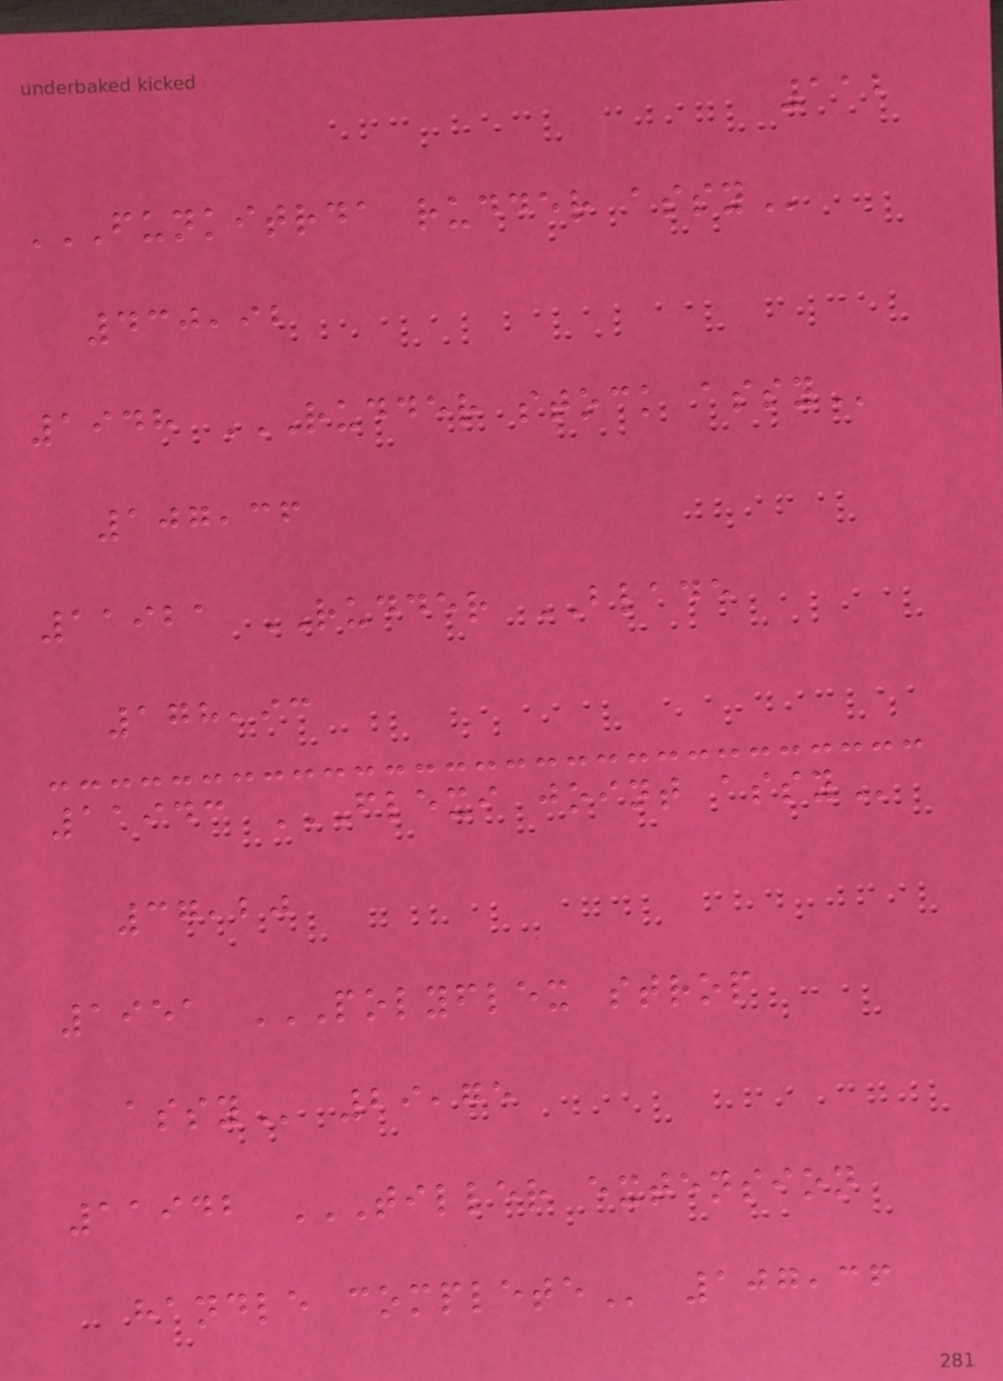112
FUNKITRDA RUDDER ASSY
430,92
1948 RUDDER STOCK ASSY
107,36
11921 RUDDER BLADE
178,93
11943 FLEXI JOINT ASSY
37,20
1951 POLYFLEX STROP
ASSY 29,75
11942 TILLER EXTENSION
HANDLE COMPLETE 107,36
